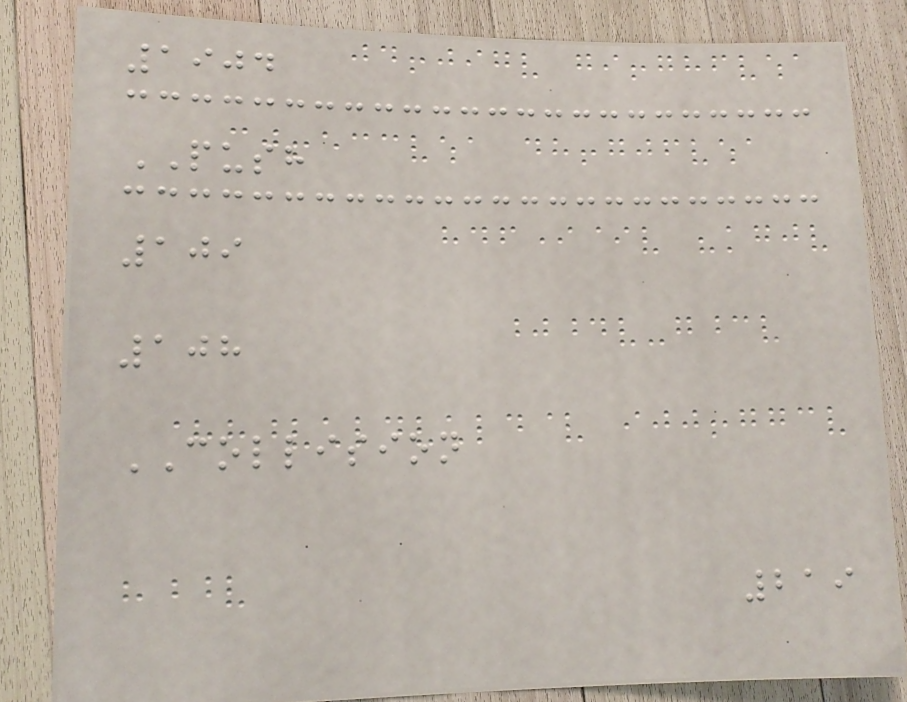1904
PUSH
109
108
COLLISION
219
